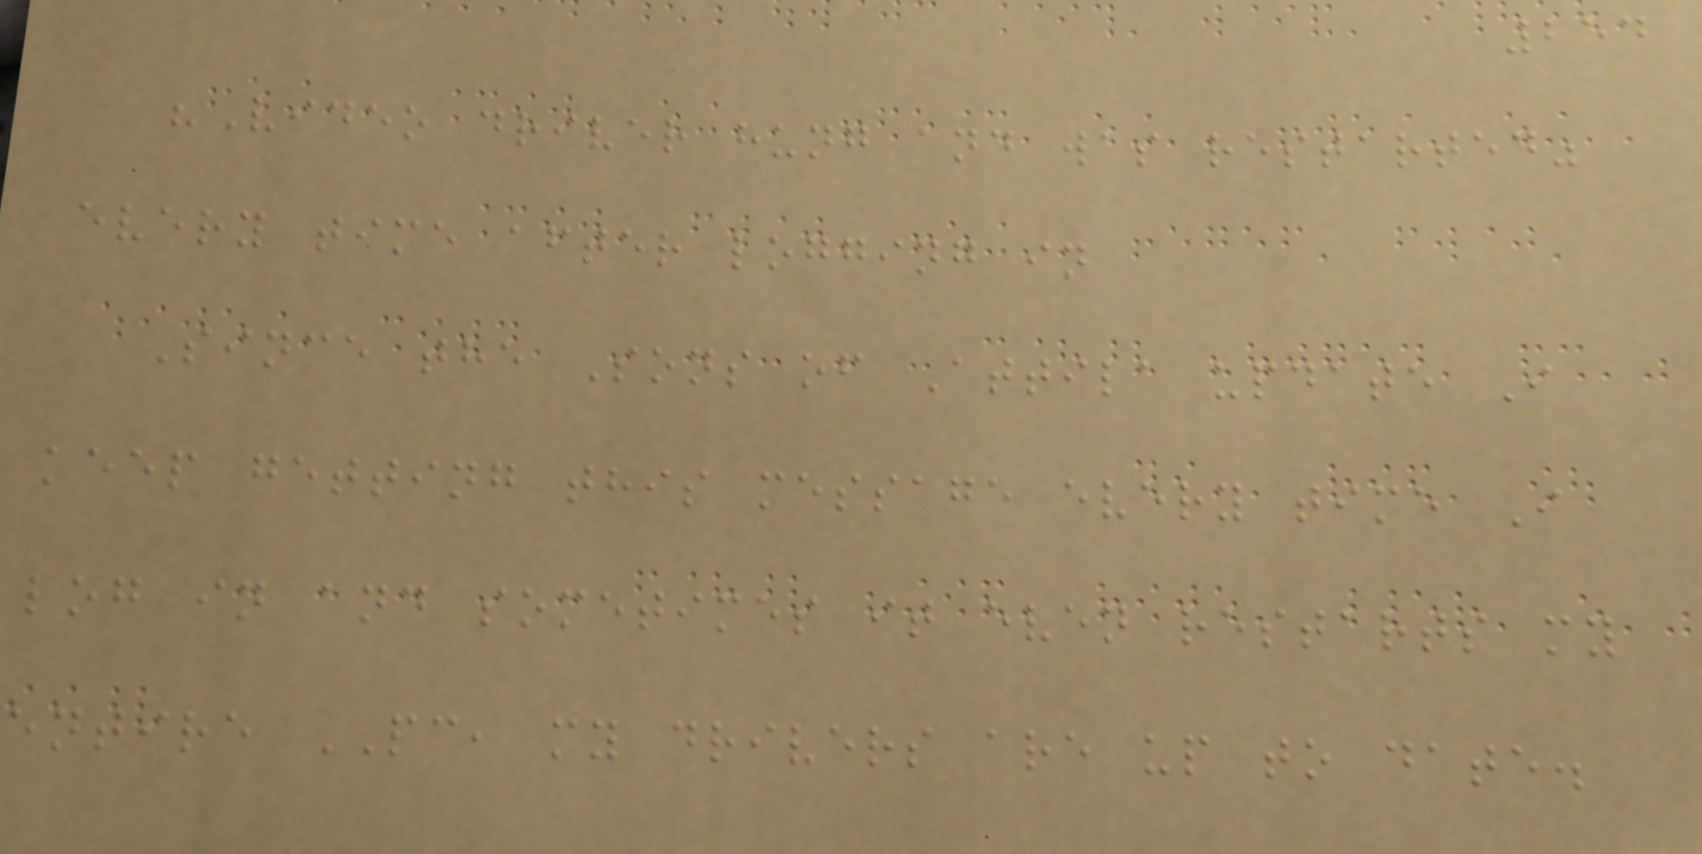254
"Video driver hung and was restarted"
every time after logging in
Since the Sons of Attila update I
keep getting this message every time I
log in and sometimes it even restarts my
entire PC, my drivers are up to date.
